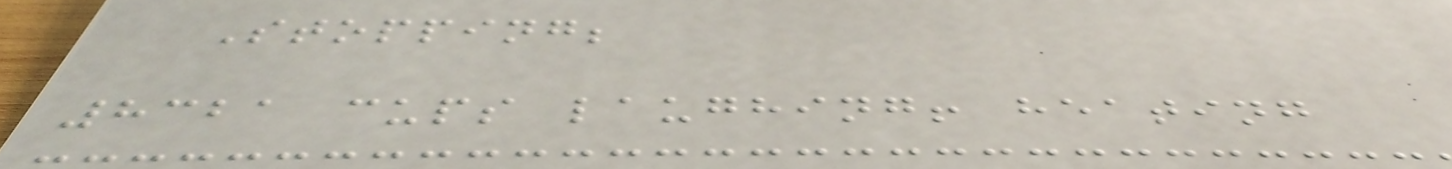Stopping;
8321 cups laughing! heating
